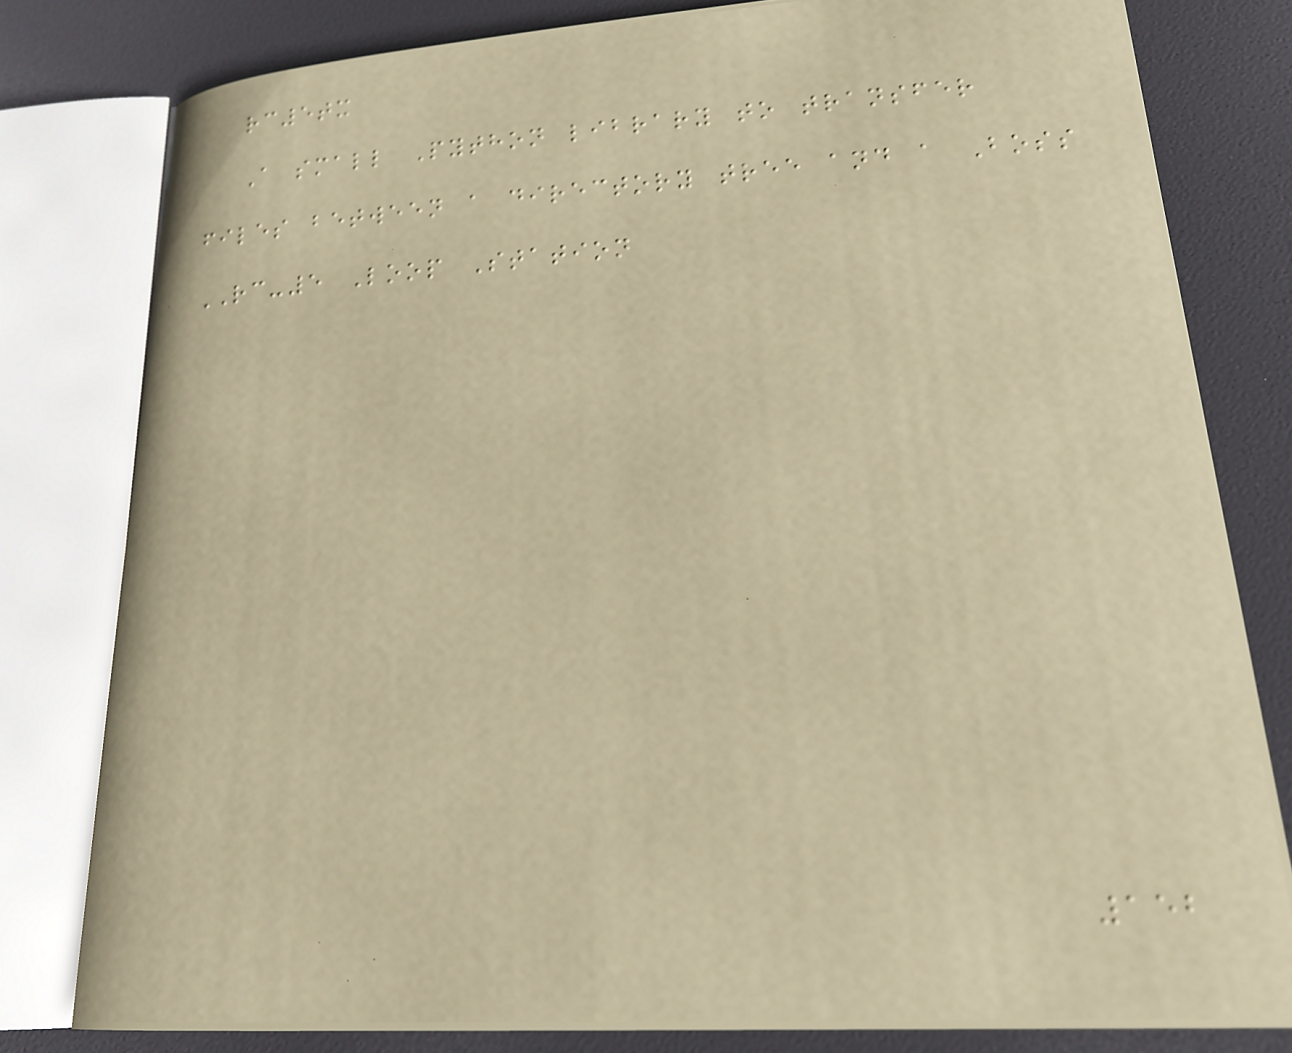rc5tx
A small Python library to transfer
files between a directory tree and a Boss
RC-5 Loop Station
152
